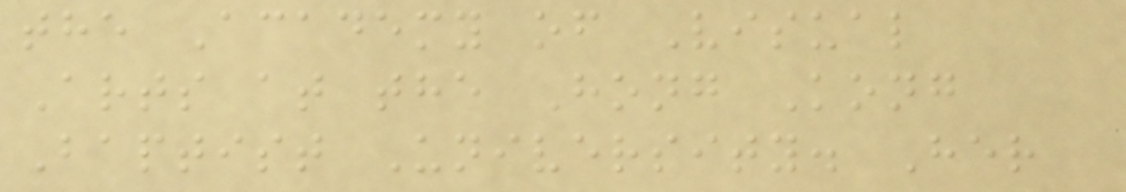the Academy of Visual
Arts at the Hong Kong
Baptist University. Her
